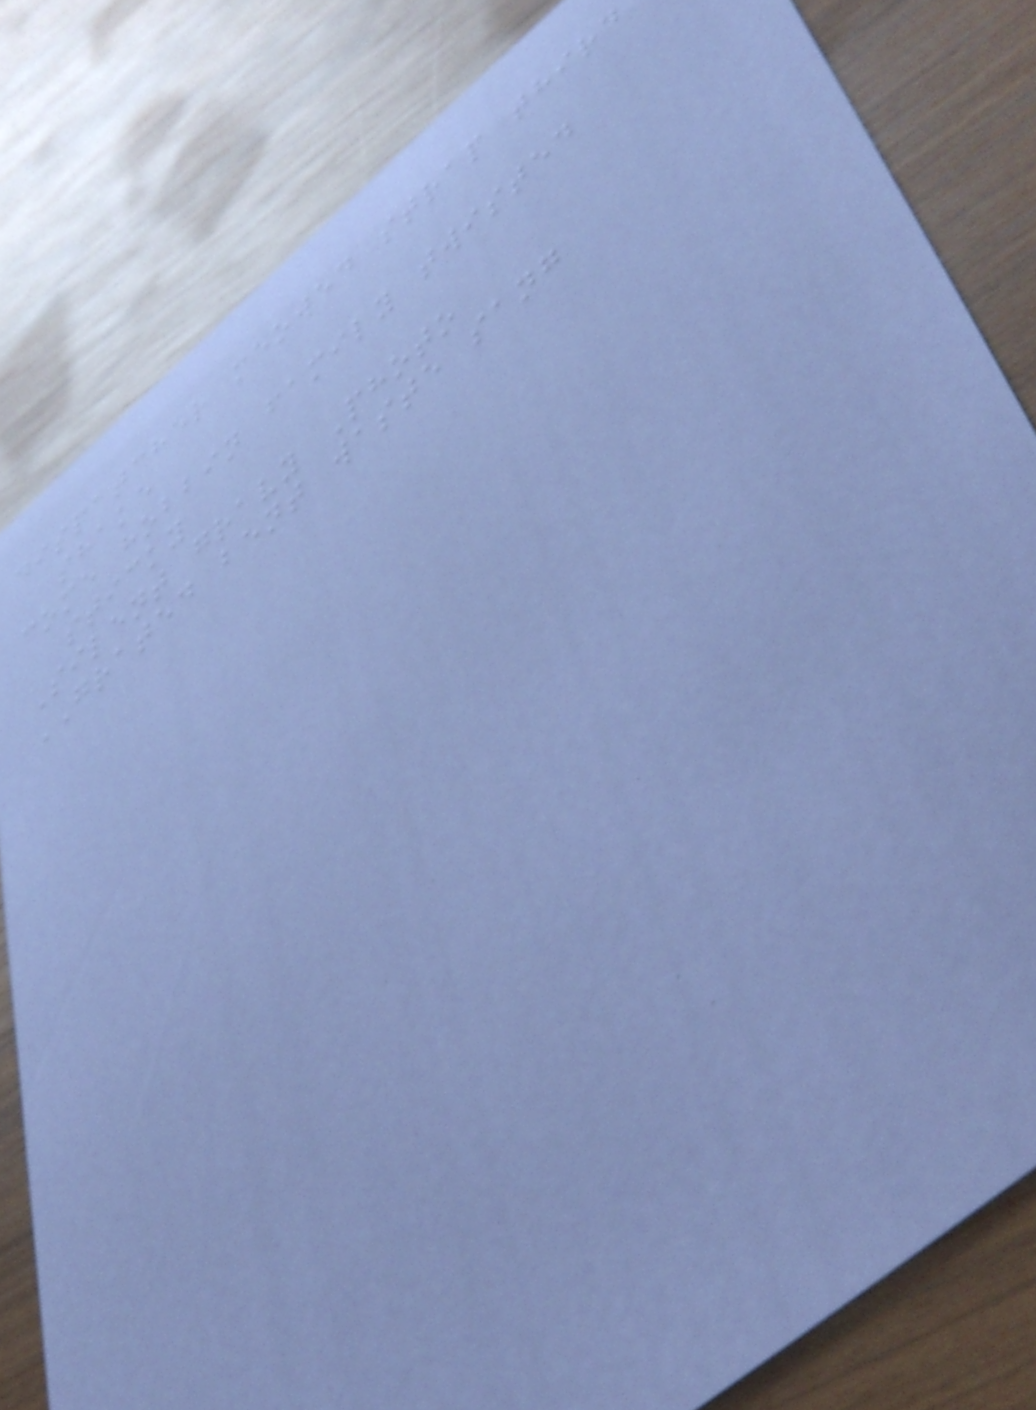dispatcher meowed strap third
shake
come hobbin family twisted
sticky
Silent gravy Photo
GRATED bent waste sang
